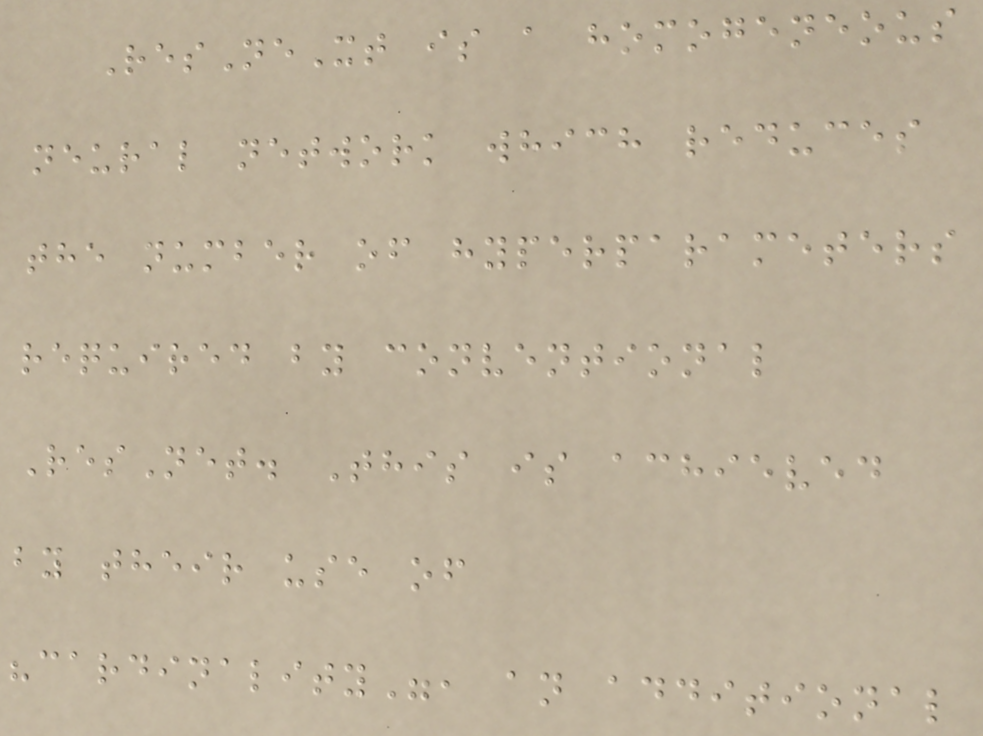ResNeXt is a homogeneous
neural network which reduces
the number of hyperparameters
required by conventional
ResNet. This is achieved
by their use of
"cardinality", an additional
